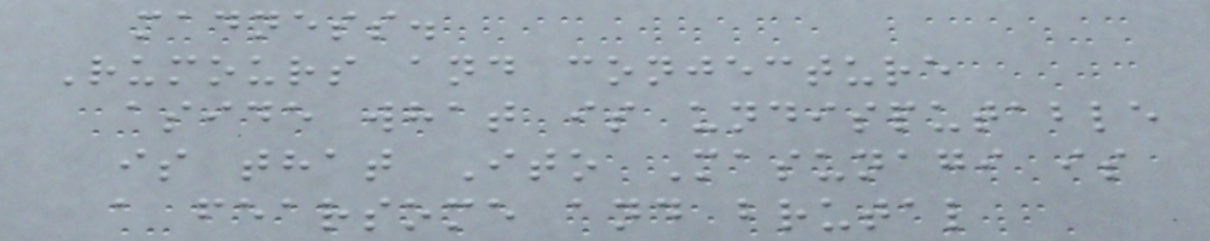madness.
Rumours and conjecture
aside what is undisputable
is that Ito Masunagi is
a fearsome and brutal
